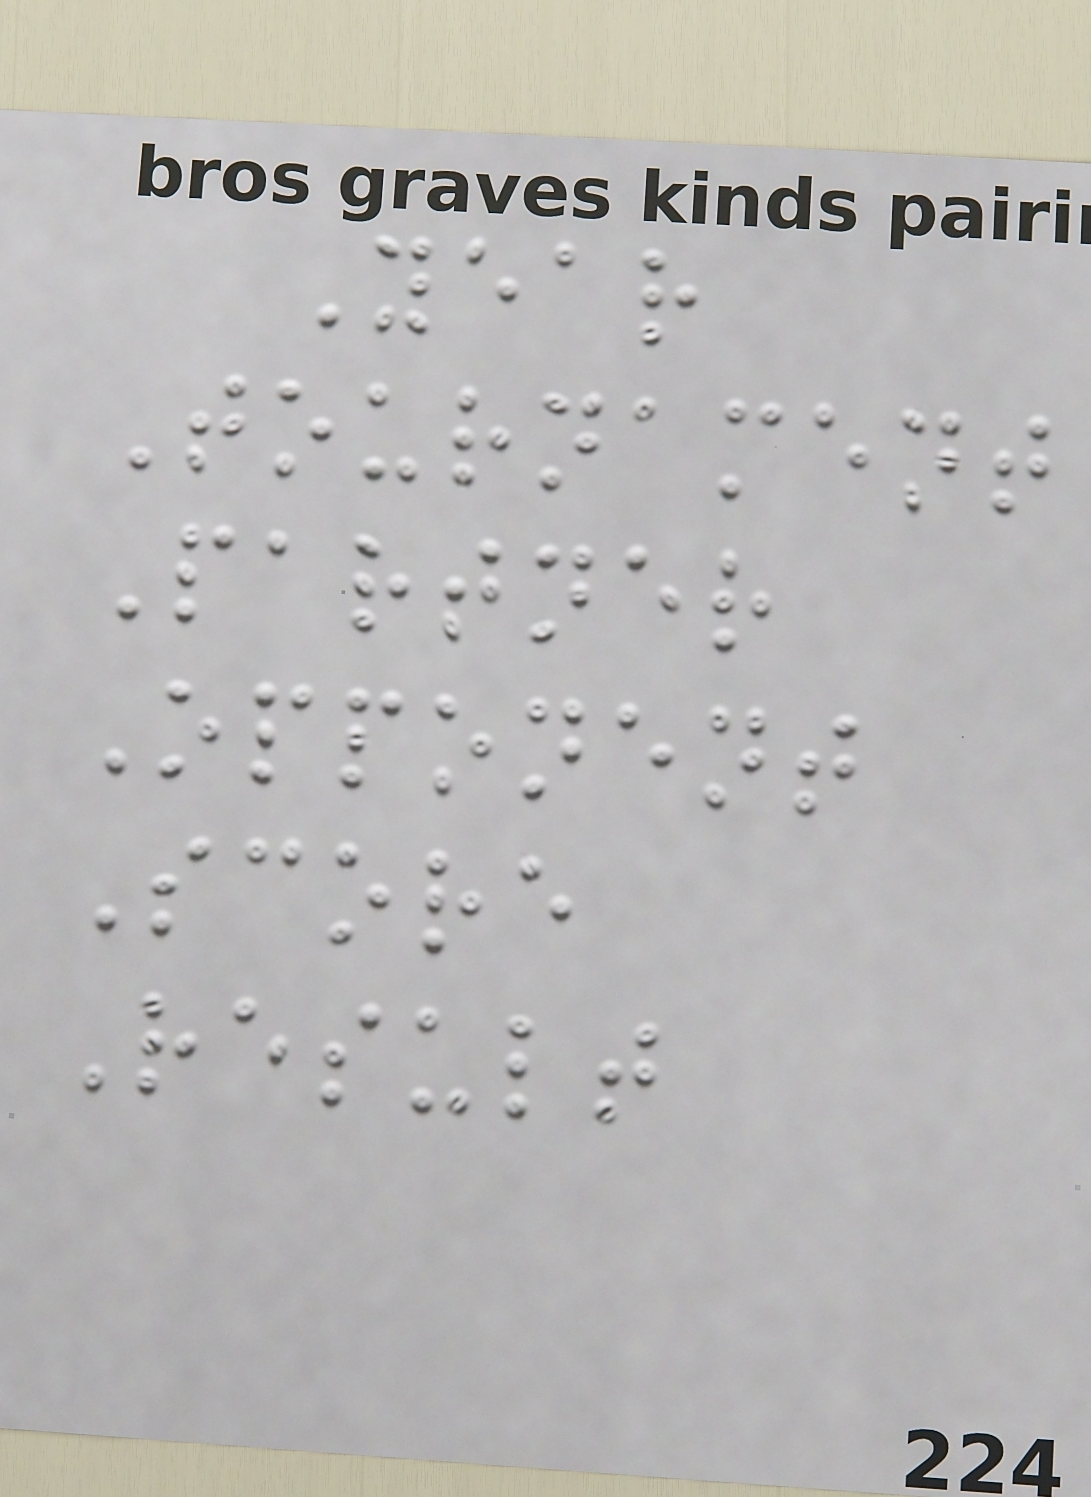Year
Tournament
Partner
Opponent
Score
Result
